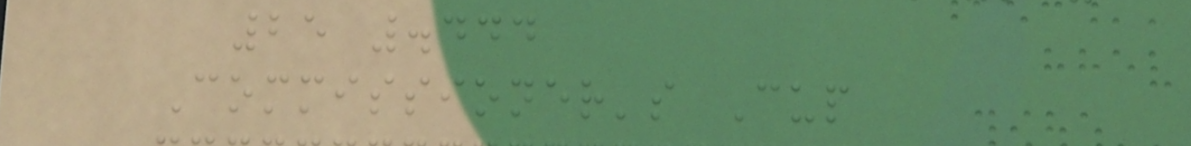25 .444
Commissioner's Cup
